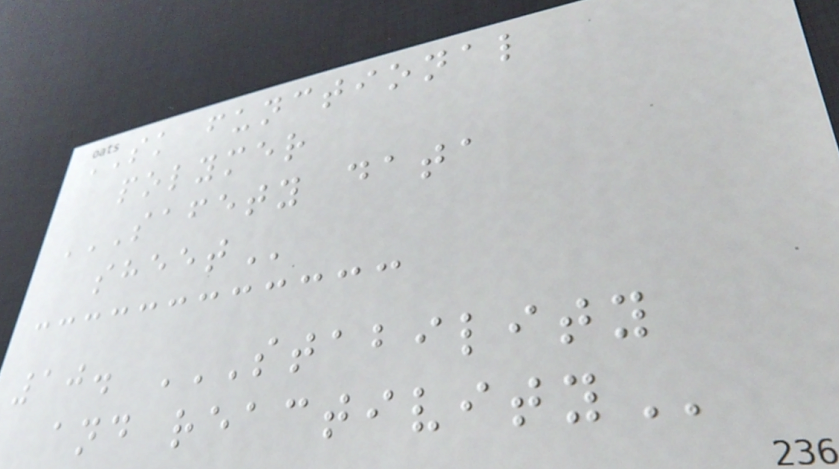SK functional
polymer
SAFETY DATA
SHEET
10. STABILITY
AND REACTIVITY
